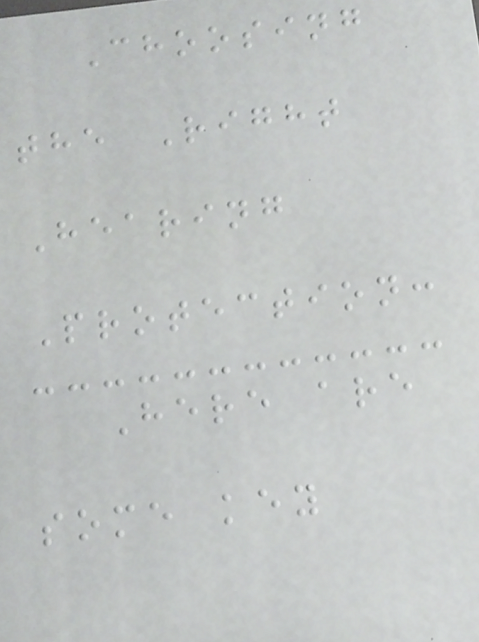Choosing
the Right
Hearing
Protection:
Here are
some key
